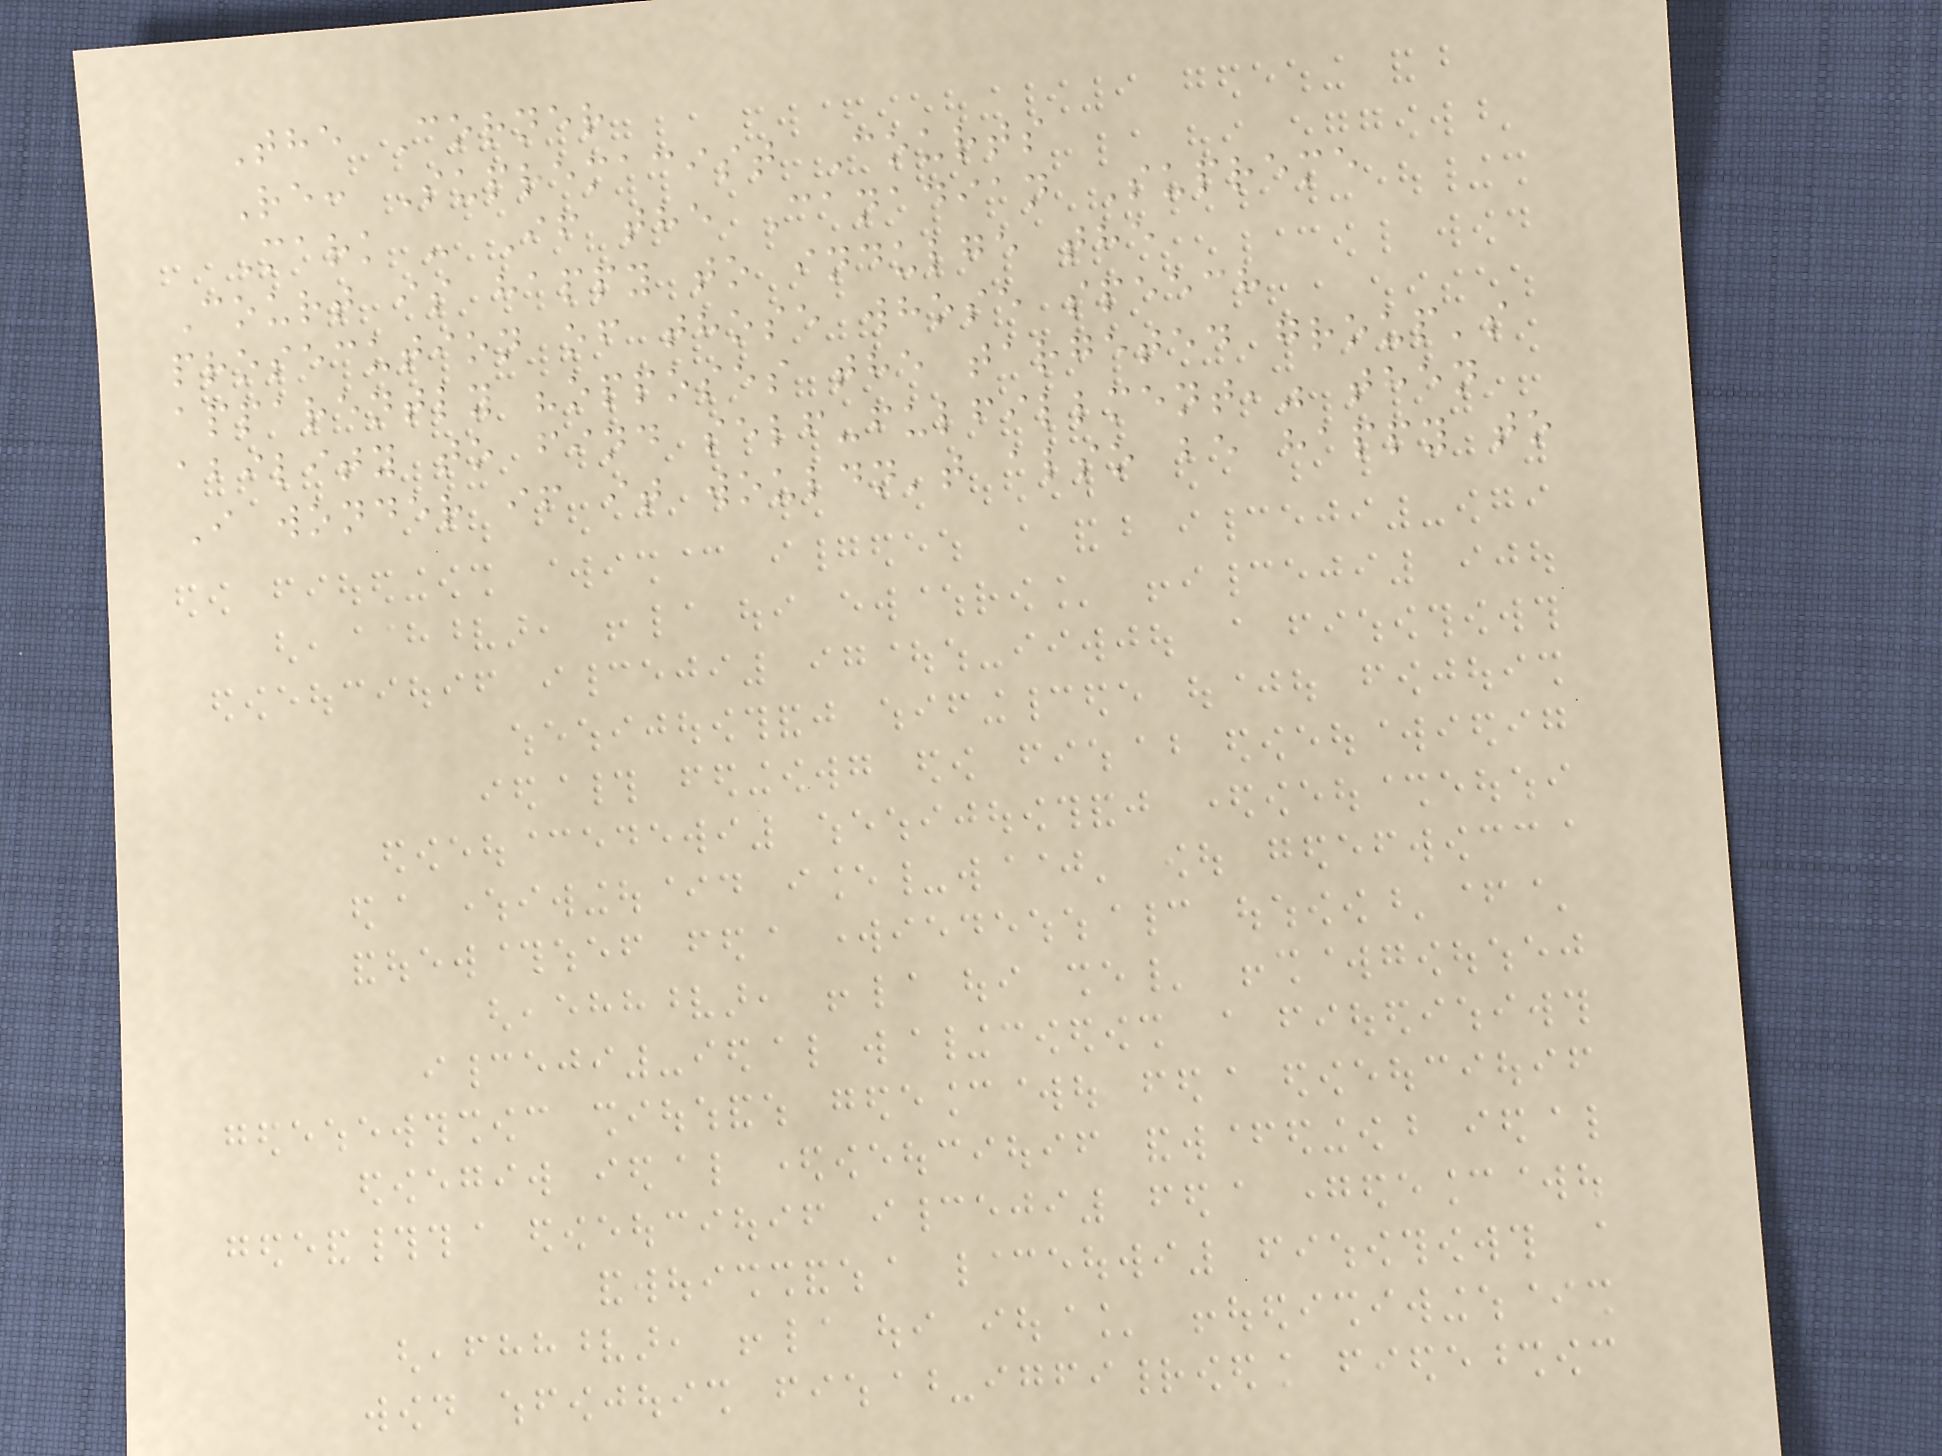The Corner
Re: Supremacist Courts
Mark - If the Canadian Supreme
Court is happy to indulge the
prosecution of those whose speech
apparently "opposes the targeted group's
ability to find self-fulfillment," then
I wonder if it wouldn't also be happy to
